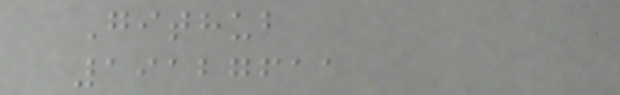Github
19127611
